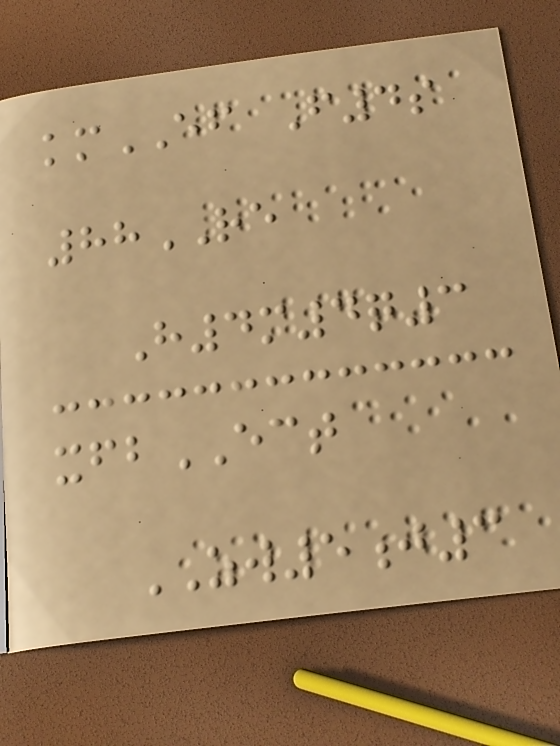kmEF F4s
88RE
H4m4q3
xfbECT
ZW5j3
